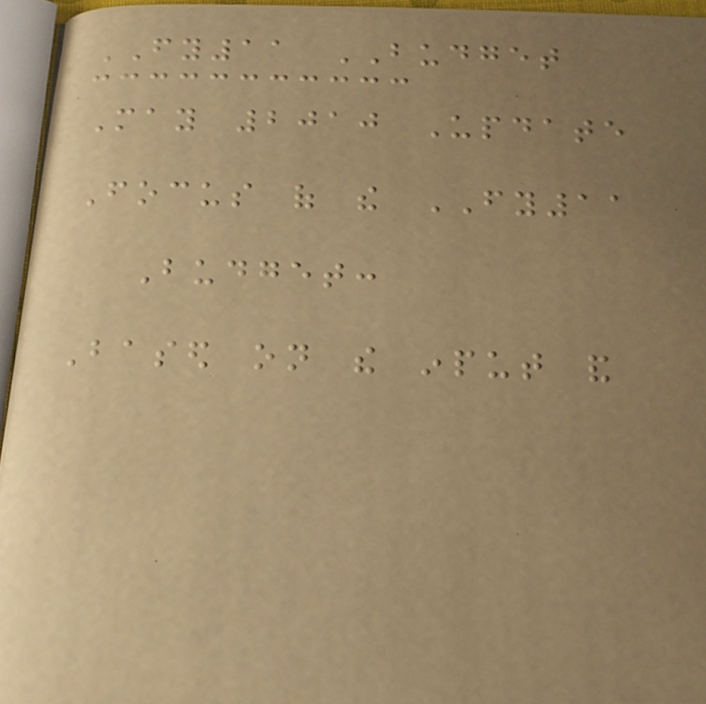FY11 BUDGET
May 2010 Update
Focus of the FY11
Budget:
Based on the input and
